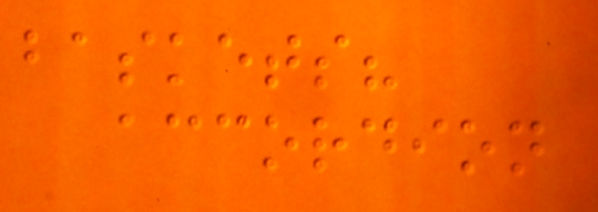baskets?
accordion
